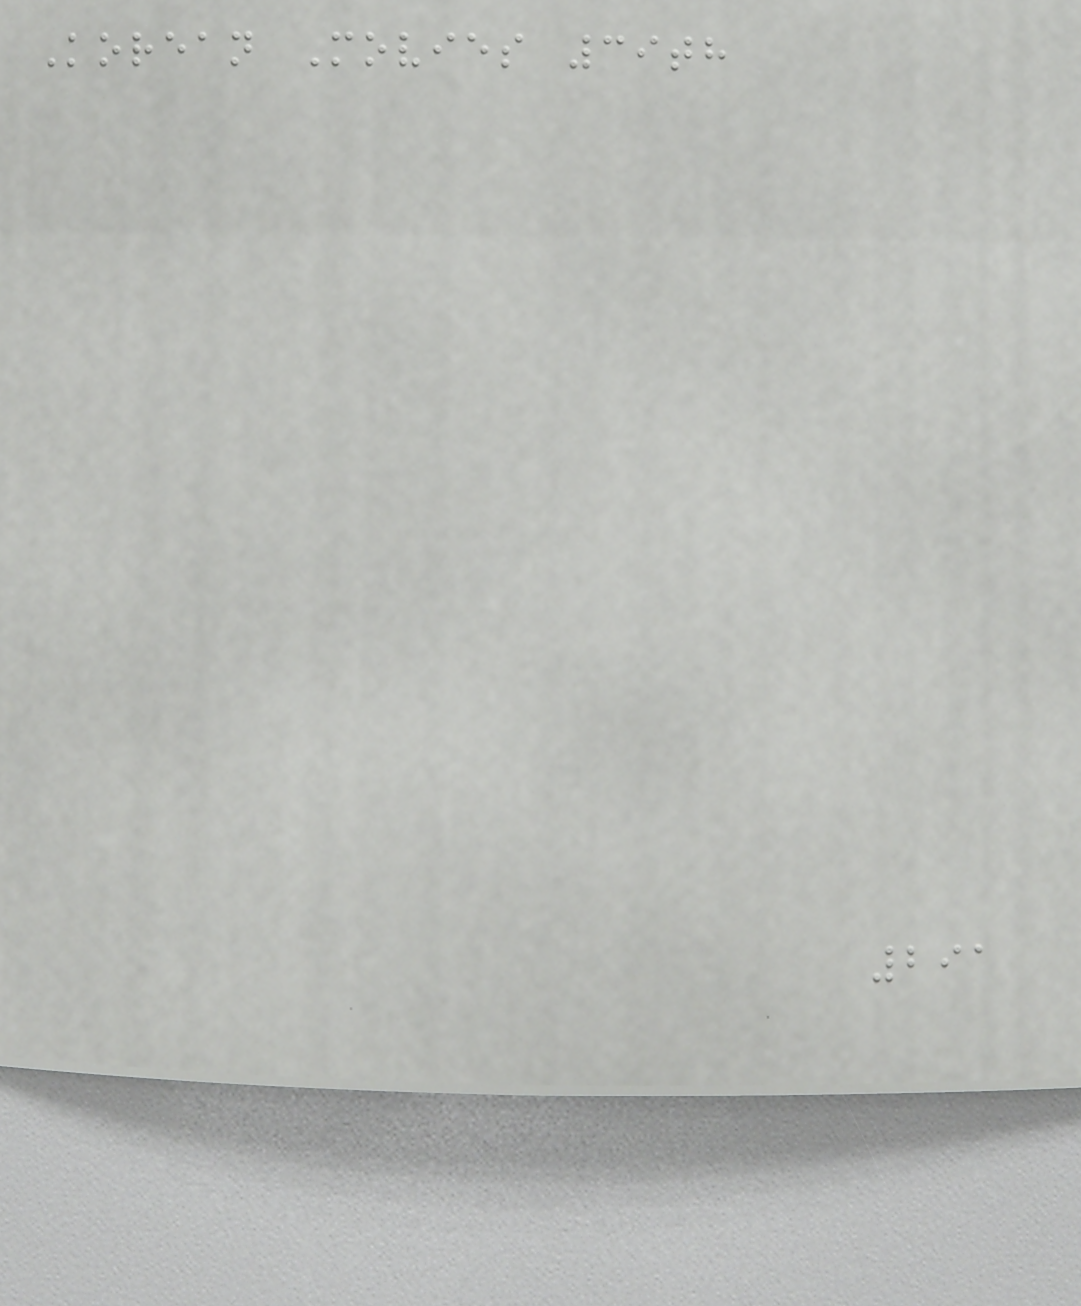Korean Movies 39th
291
